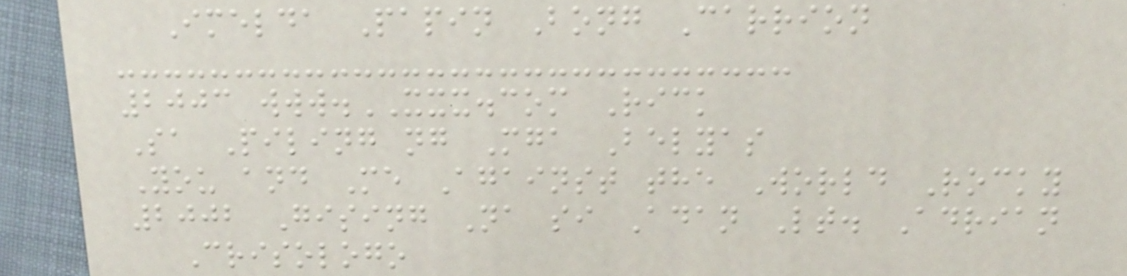Imelda Papin Bong Carrion
2003 www.XXX.com Rick
Sa Piling ng Mga Belyas
You and Me Against the World Rocky
2002 Gising Na si Adan Lt. Adrian
Crisologo
